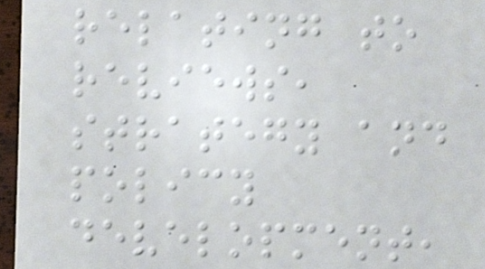relating to
reviews,
strategy and
policy
development,
